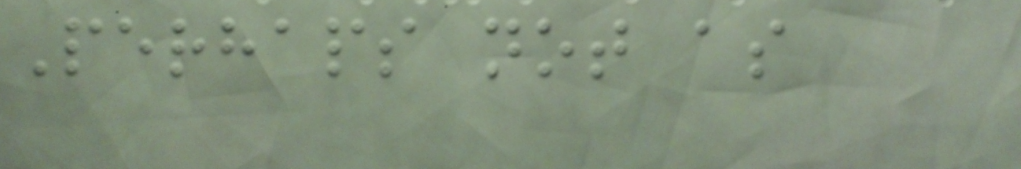Perhaps not as
